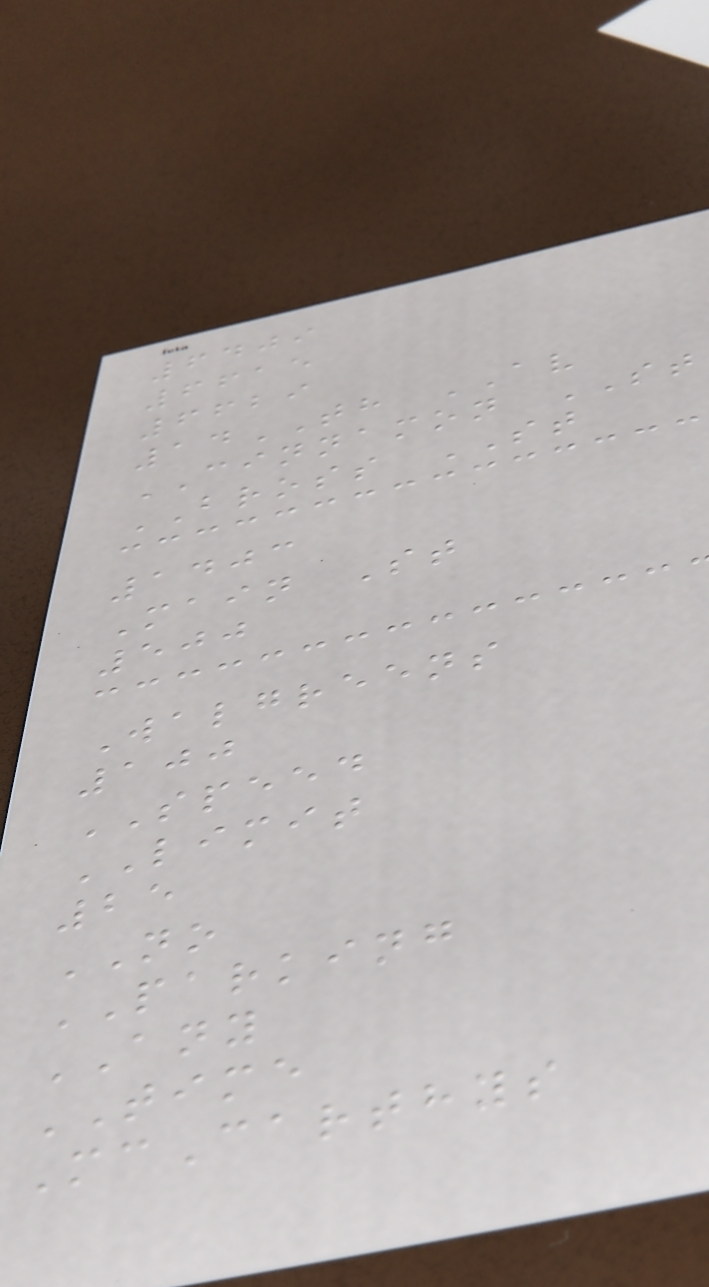6409
6615
6629
14TH AV
CINNAMON ST
BROSS ST
1403
Main St
500
Walgreens
100
SPEED
LIMIT
25
NO
PARKING
ANY
TIME
McCarthys
